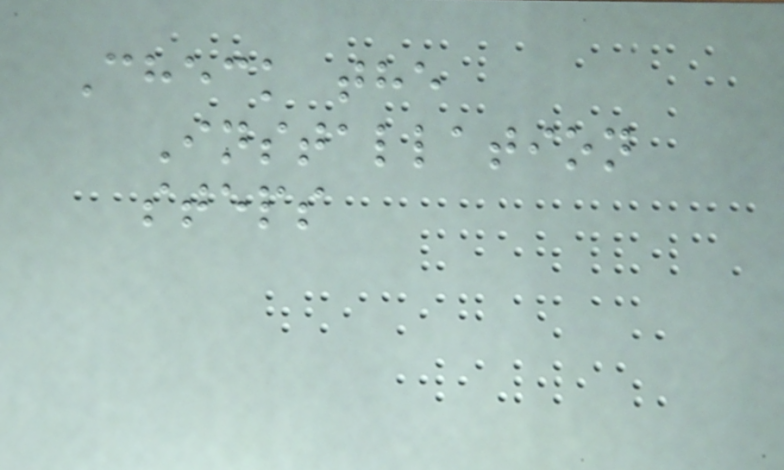Check the
Installation
steps
